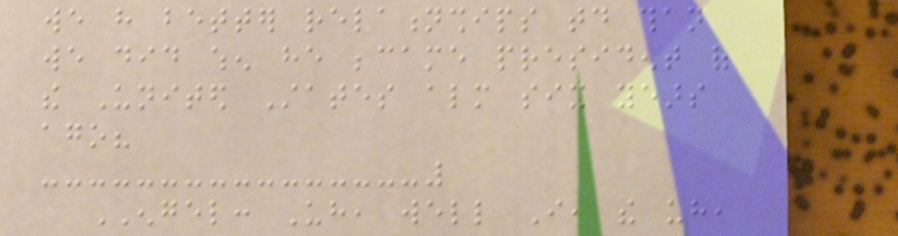we have better relationships today than
we did when he became president of
the United States almost six years
ago?
ENGEL: Uh, well I, the uh,
